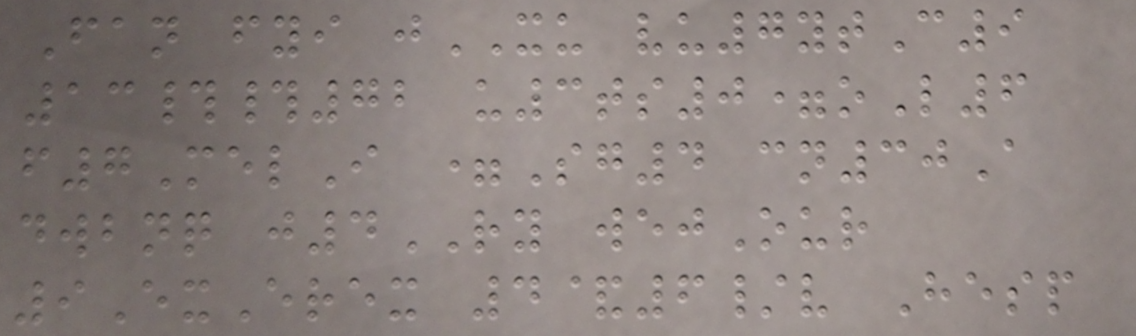Fan fyi jXU vu7ytC9
13##72 u3ts0=oL6
f7MelI =Sg4 cn30A
dwbnq j4RY wejOur
9ExErex 4&6/v Hesp
